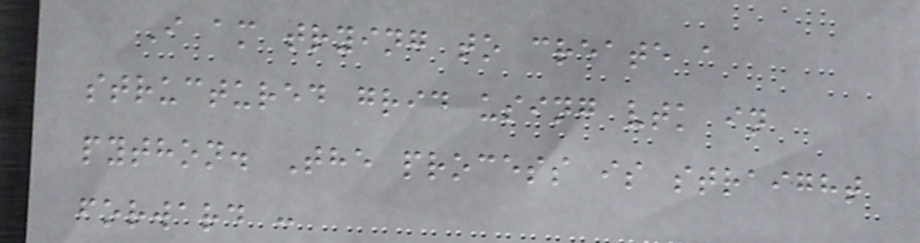I am trying to create a
structured grid using vtk in
python. The process is straight
forward :
